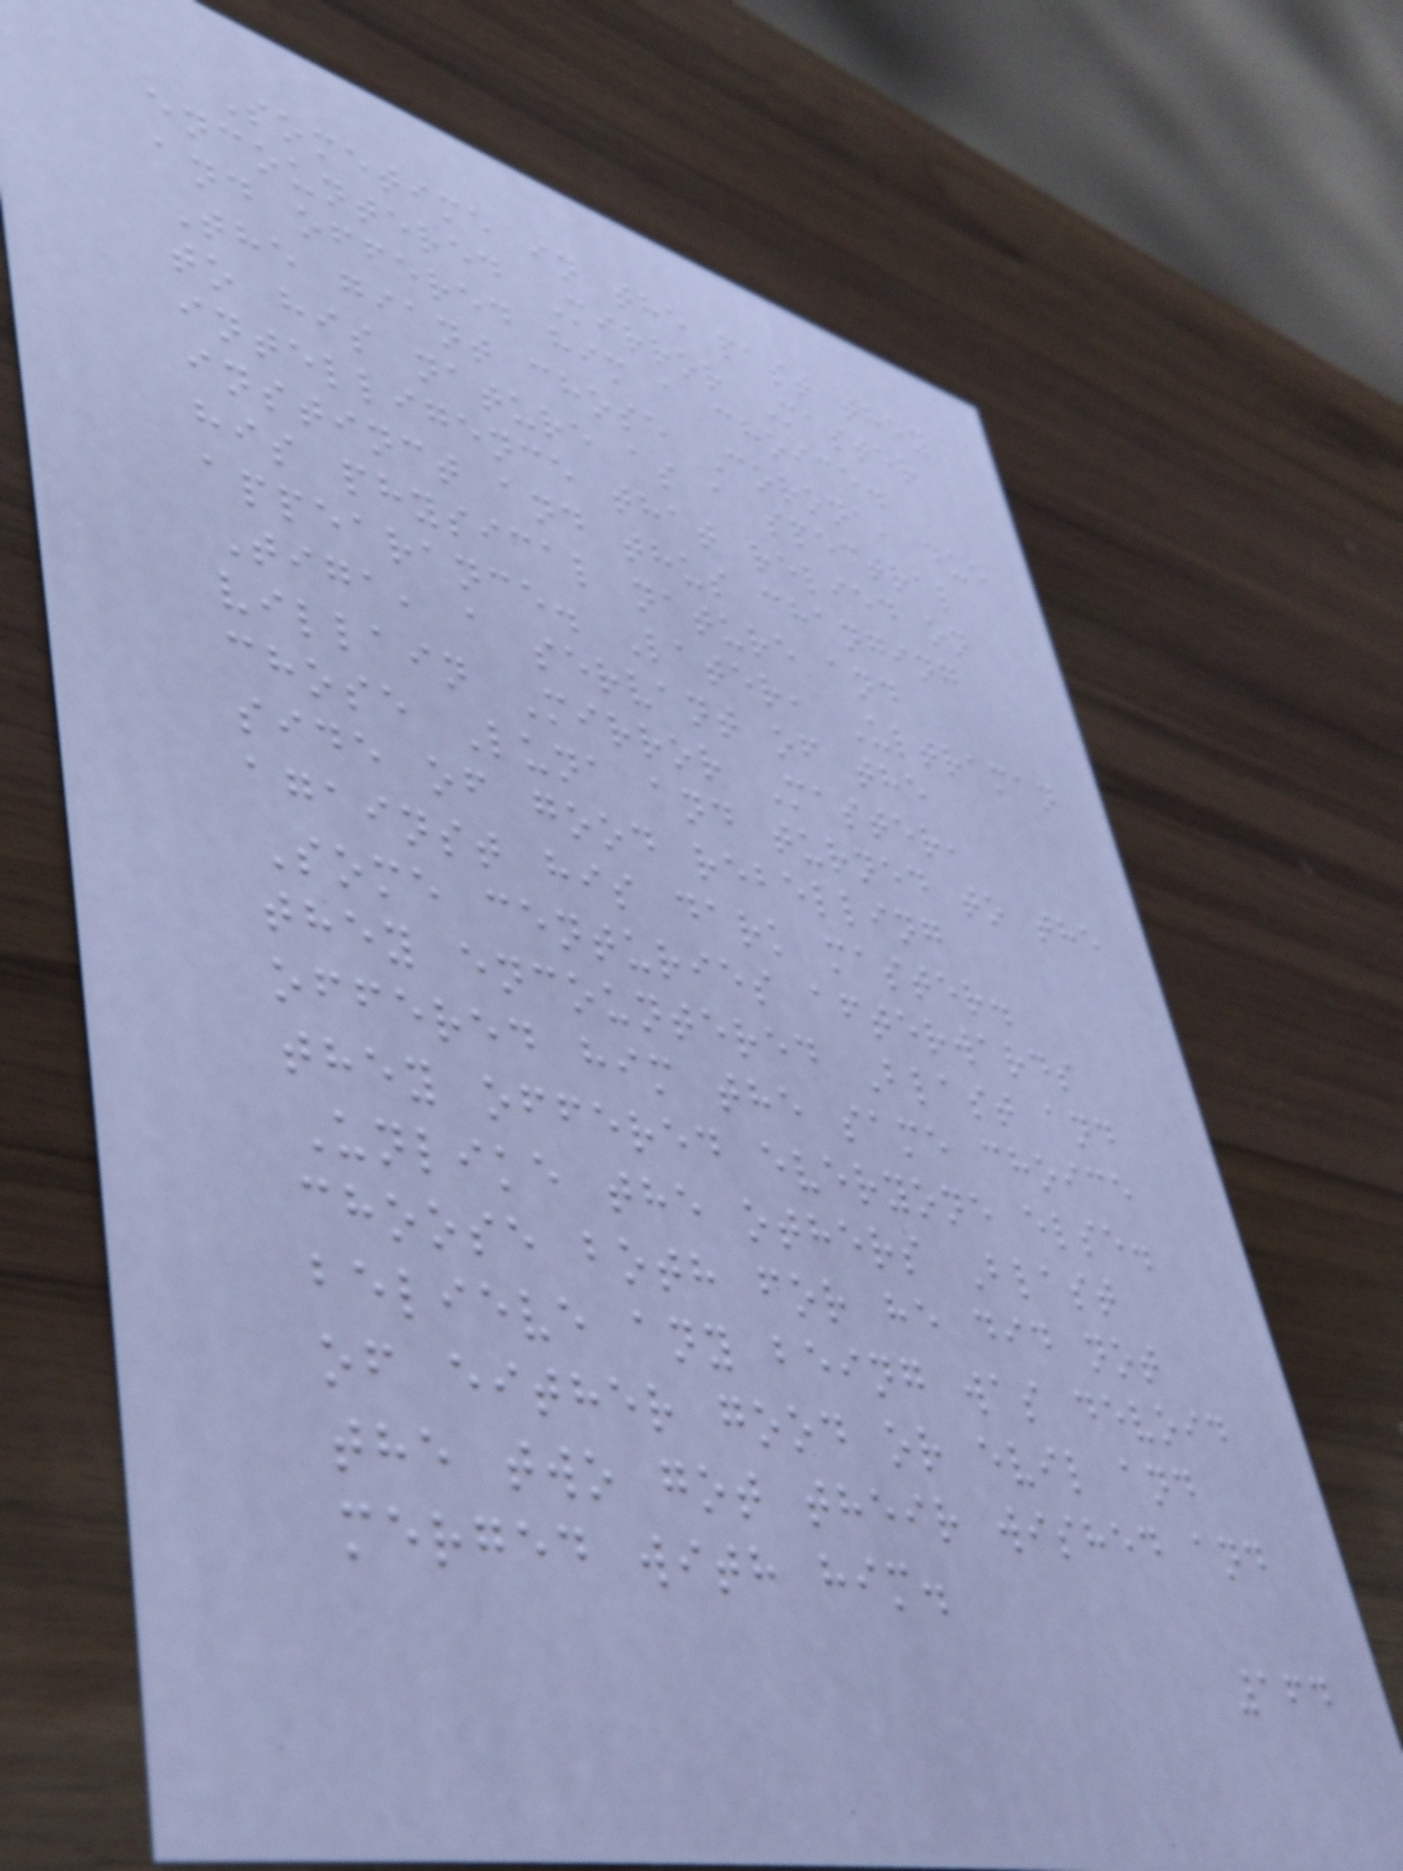Sometime in the past they
encountered Mirror Master
and offered him a choice.
The giant chose Corona, due
to his nature as a spectral
intelligence that relied on
instinct and thus changing
his physical nature and
appearance. Later, Ultraman
Tiga, a servant of the
villain Mirror Master,
chose Luna and turned to the
side of good rebelling
against his dark master.
Some centuries afterwards
they encountered Blast and
offered him the same choice
they offered everyone else.
Unlike the others Blast
choose both for he did not
believe any being was devoid
of either good or evil and
the two got their wished and
merged with him.
164
